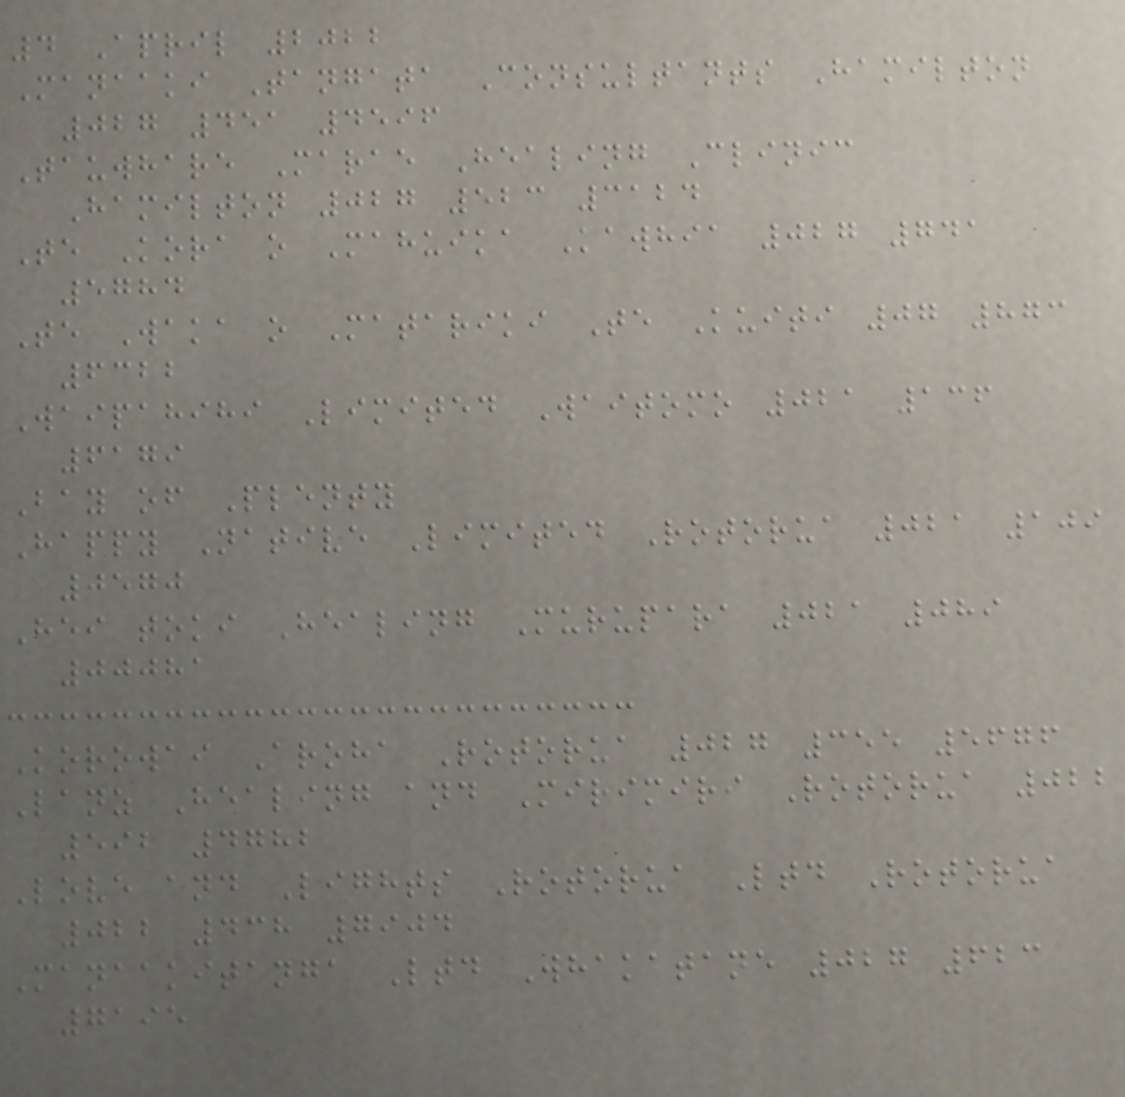4 April 2022
Manaaki Tangata Consultants Hamilton
027 451 4596
Tauwhare Marae Healing Clinic
Hamilton 027 523 3124
Te Kora o Mahuika Kawhia 027 741
5784
Te Waka o Matariki Te Kuiti 07 873
6322
Waipahihi Limited Waitomo 021 136
6179
Bay of Plenty
Happy Native Limited Rotorua 021 109
0570
Hei toki Healing Murupara 021 089
00081
Korowai Aroha Rotorua 027 355 5676
Lanz Healing and Mirimiri Rotorua 022
592 4782
Love and Lights Rotorua Ltd Rotorua
022 438 7904
Manaakitanga Ltd Whakatane 027 623
7195
